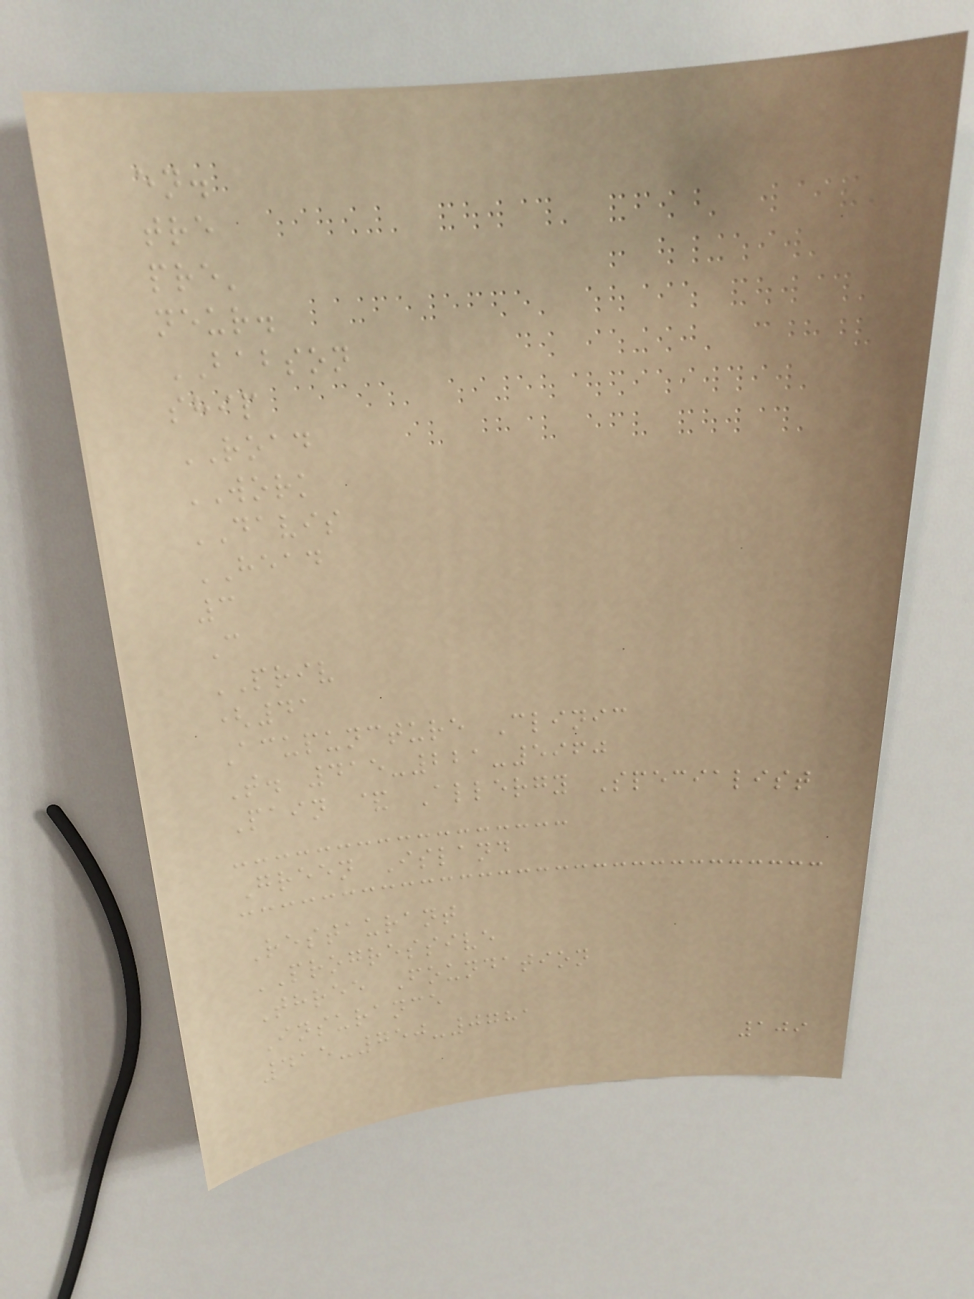en.
tre
pre'
neur.
BABSON
ship
ROAD
WORK
DAVIS
HEAD
3
C
PRIV
(41
Acupuncture Clinic
T. 415-221-5960
Pain & Allergy Specialist
Green Island
Restaurant
PROGRESSIVE
Three Foundation
Insurance
415-750-0781
109
